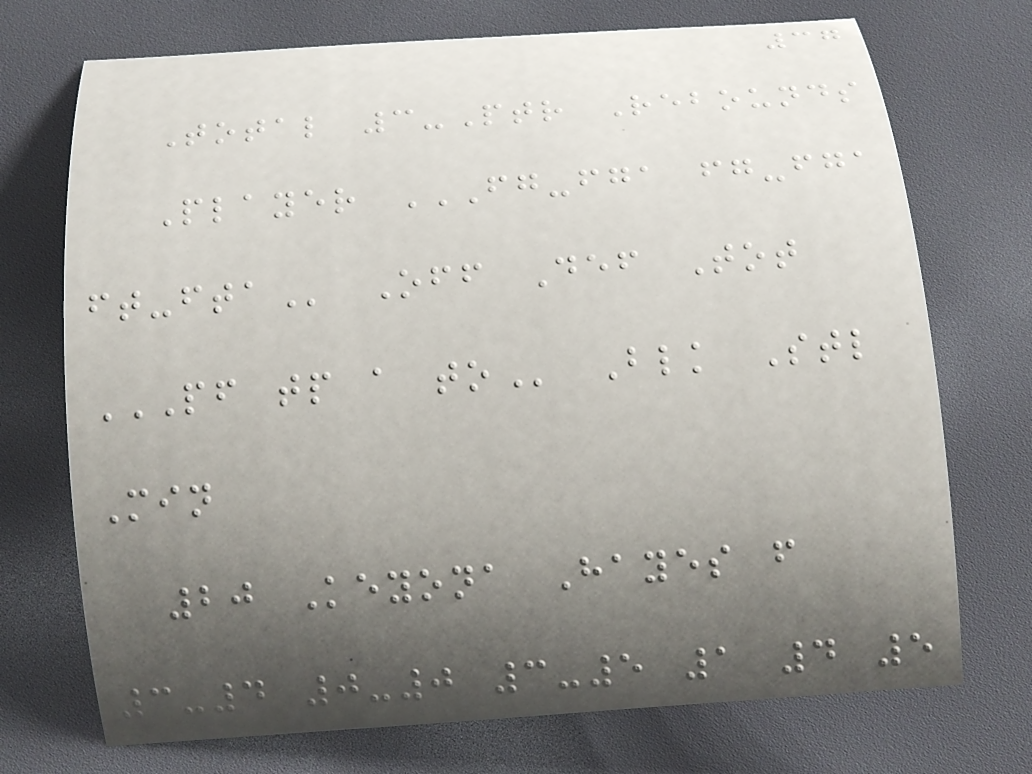37
Total 3-Ptr Rebounds
Player FG-FGA FG-FGA
FT-FTA Off Def Tot
PF TP A TO Blk Stl
Min
20 Keyona Hayes f
3-4 0-0 3-5 1 4 5
